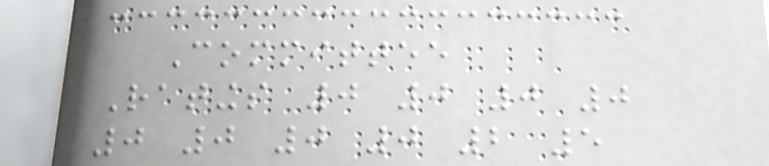Committee
Ratings 0 0 0 0
0 0 0 0 2 5
